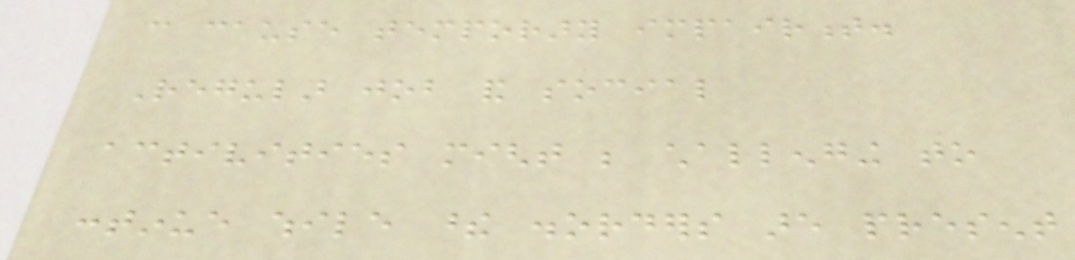can cause temporary impairment.
Regular job and social
activities might be challenging to
continue while these disorders are present
